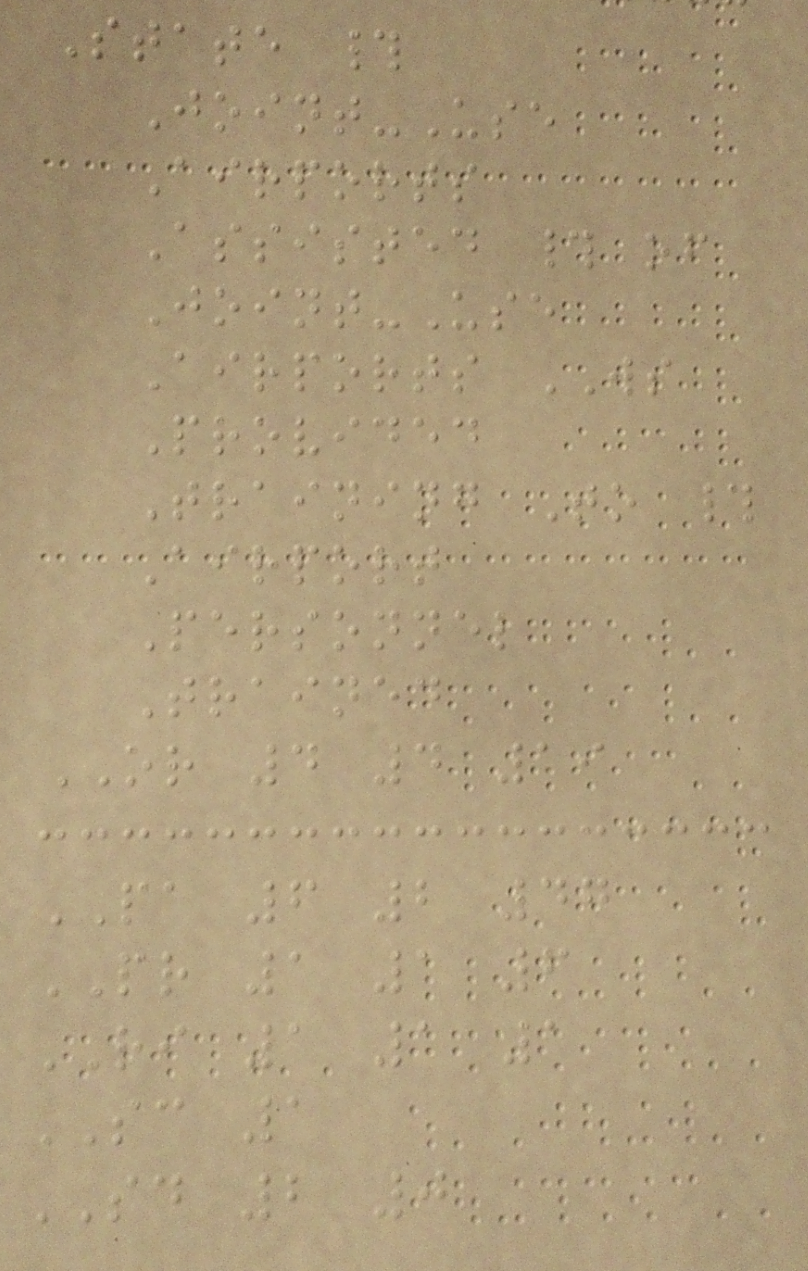State #
Joint-Use
Airports
Assisted # of
Joint-Use
Airports WS
Provided
Training To #
Airport
Personnel
Trained
OR 4 4 19
PA 6 2 47
PR 1 1 6
RI 1 1 1
SC 1
SD 2 0
